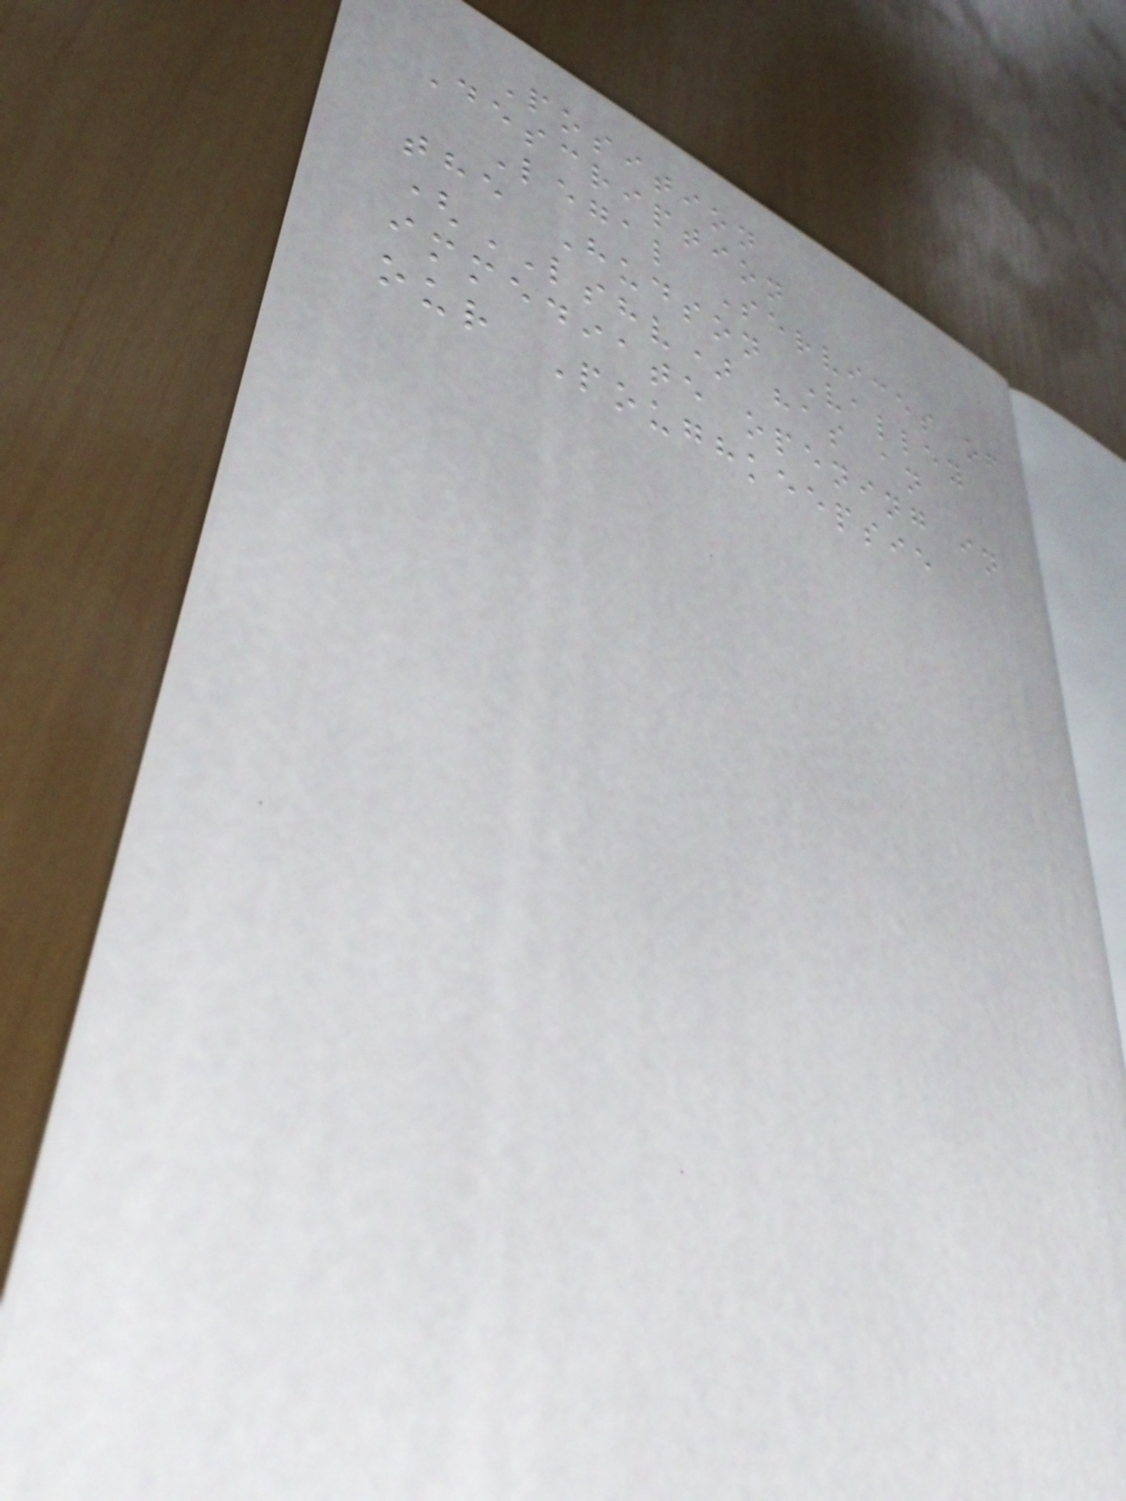Position
Description
Legal Services of
the Hudson Valley
(LSHV) has an
immediate opening in
our Poughkeepsie
